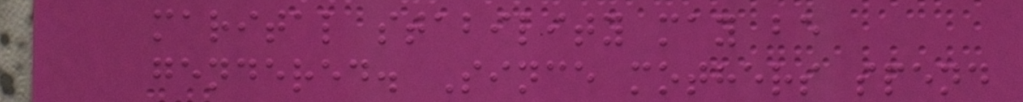marital stability may be
gendered. Since mothers spend
